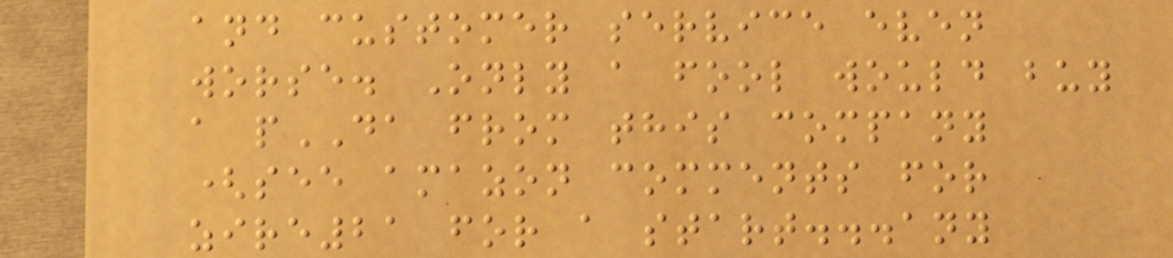and customer service even
worse. Only a fool would buy
a pDA from this company
(see amazon comments for
zire21 for a start...any
